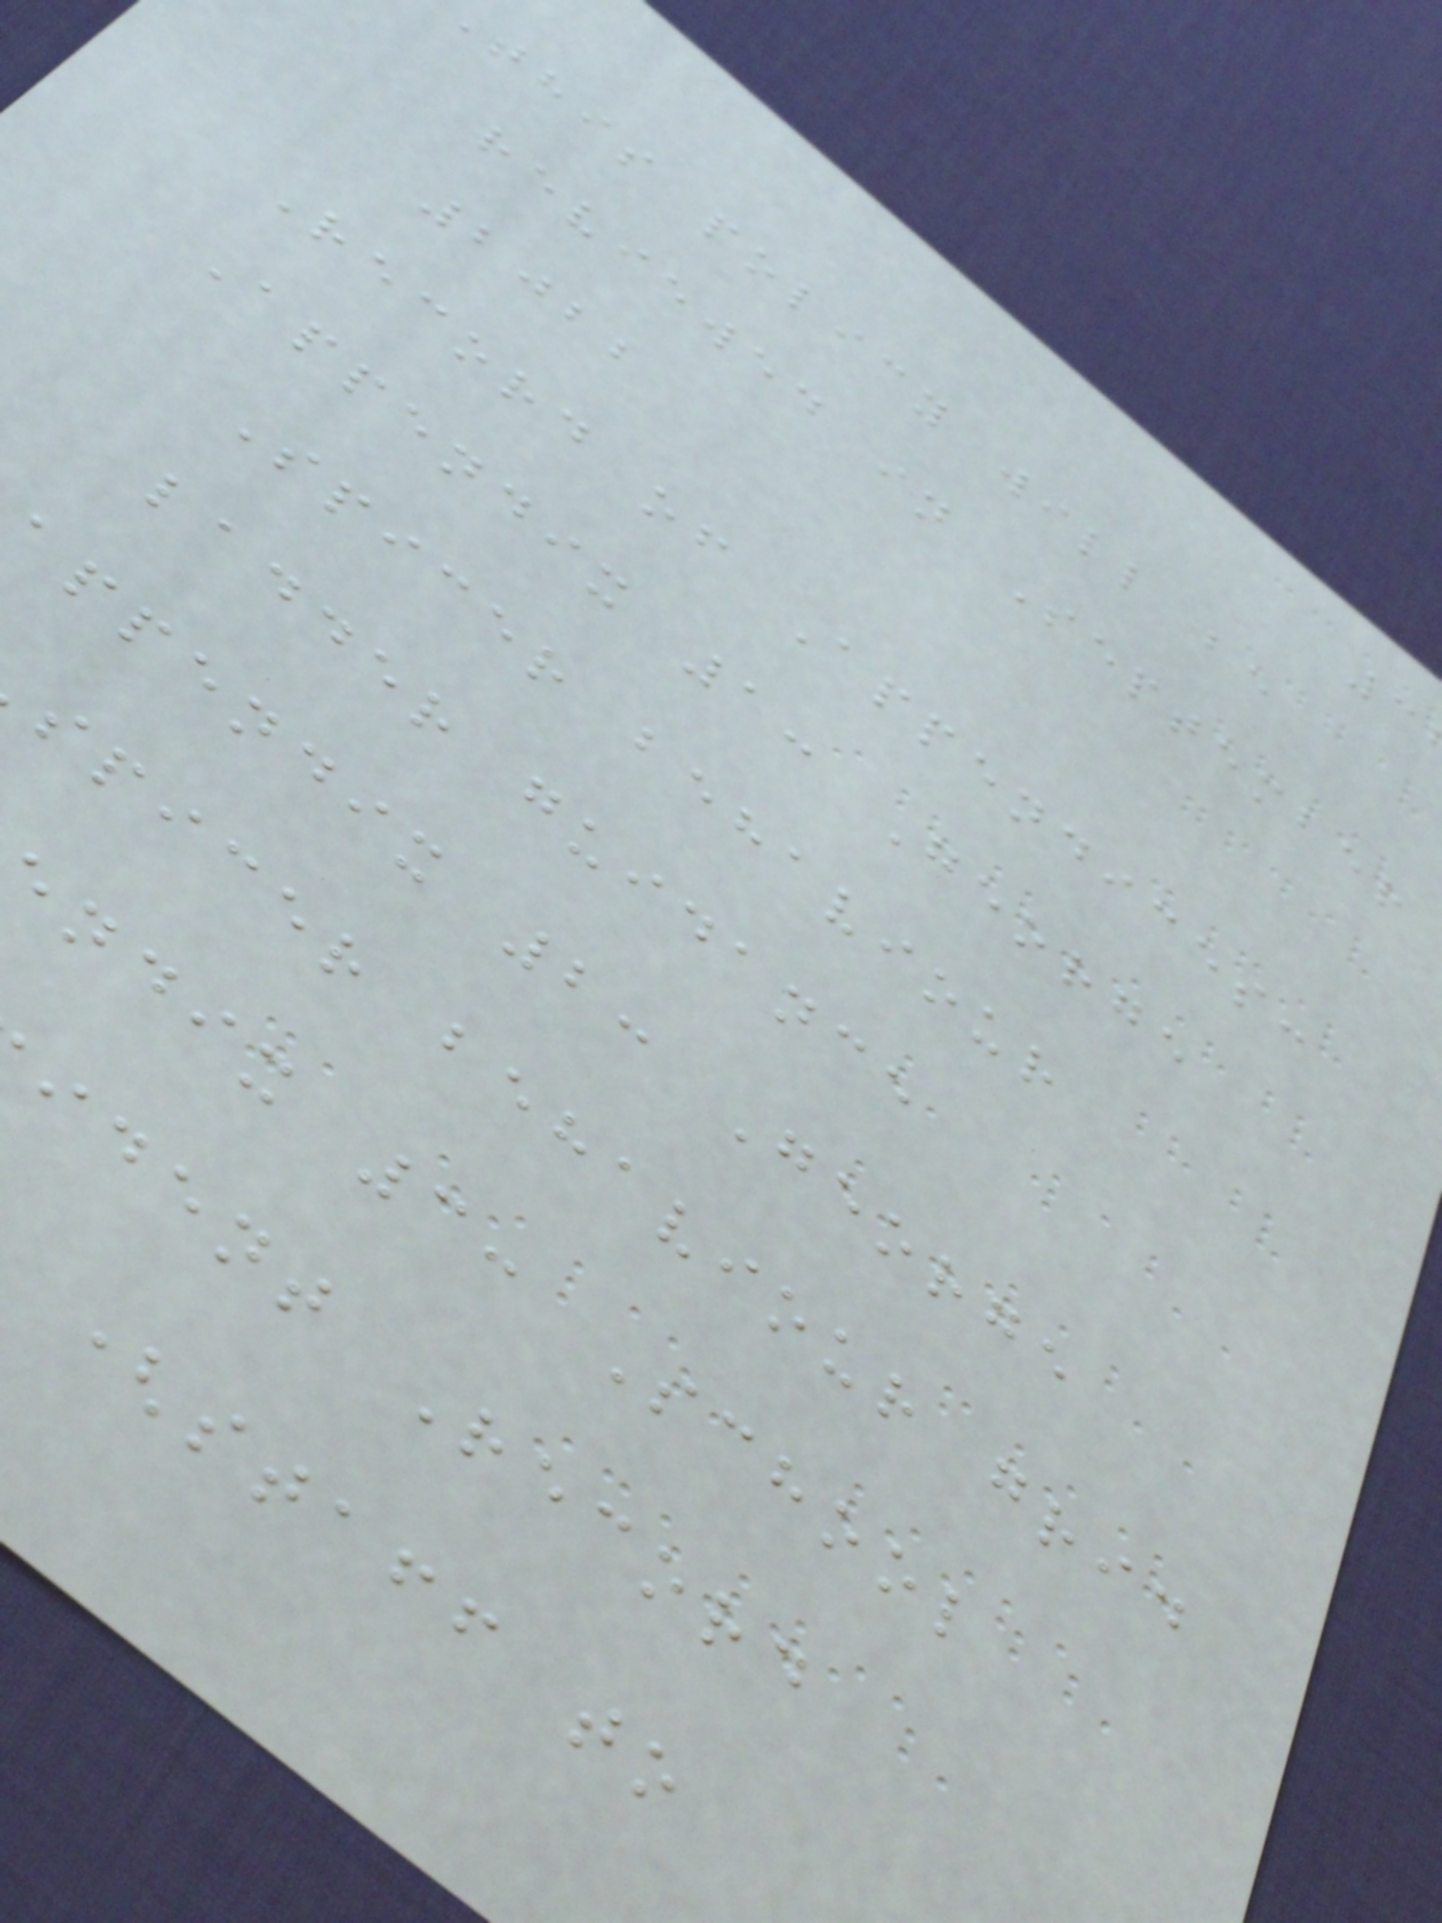this policy will be
reviewed in September
2022
Record of Appendices:
Appendix 1: George
Spicer behaviour
ladder guidance
appendix 2: George
spicer behaviour grid
ndix 3: School
ident Record
(staff to
